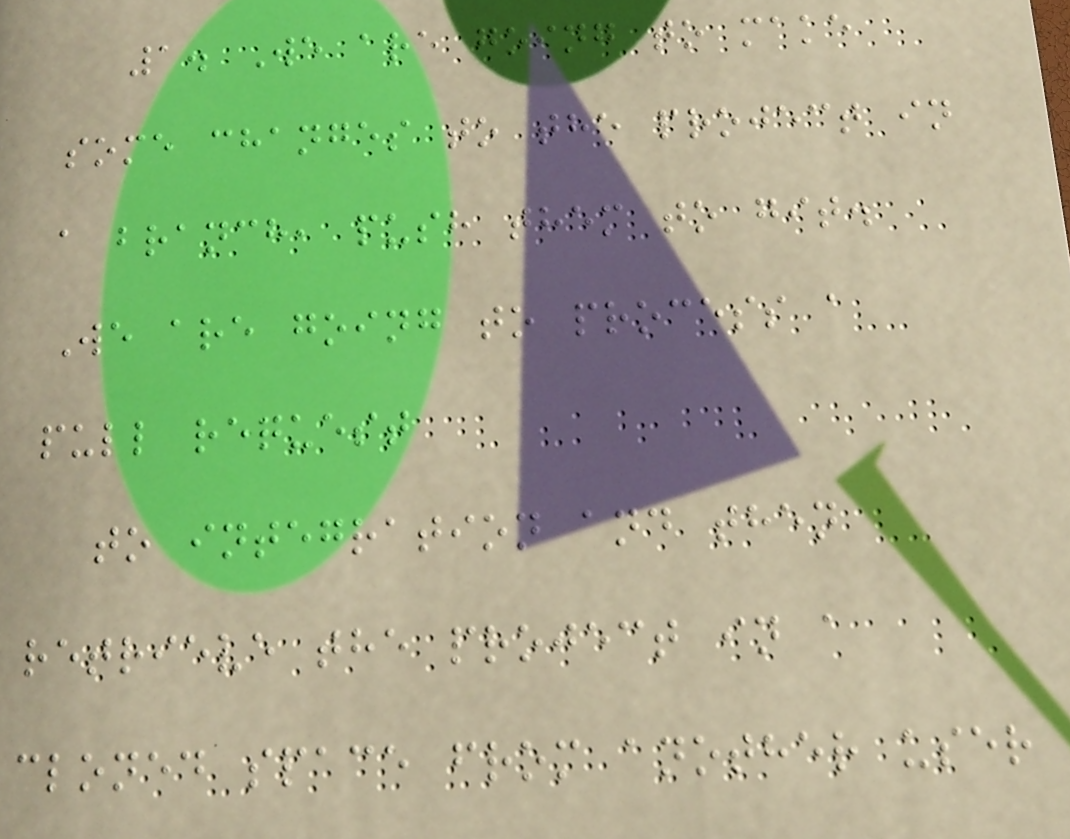1. We are going to make
some changes to the project in
a branch, push them to git.
We are going to process a
pull request
to integration and then
retrieve the project in a
cloned space from another user
